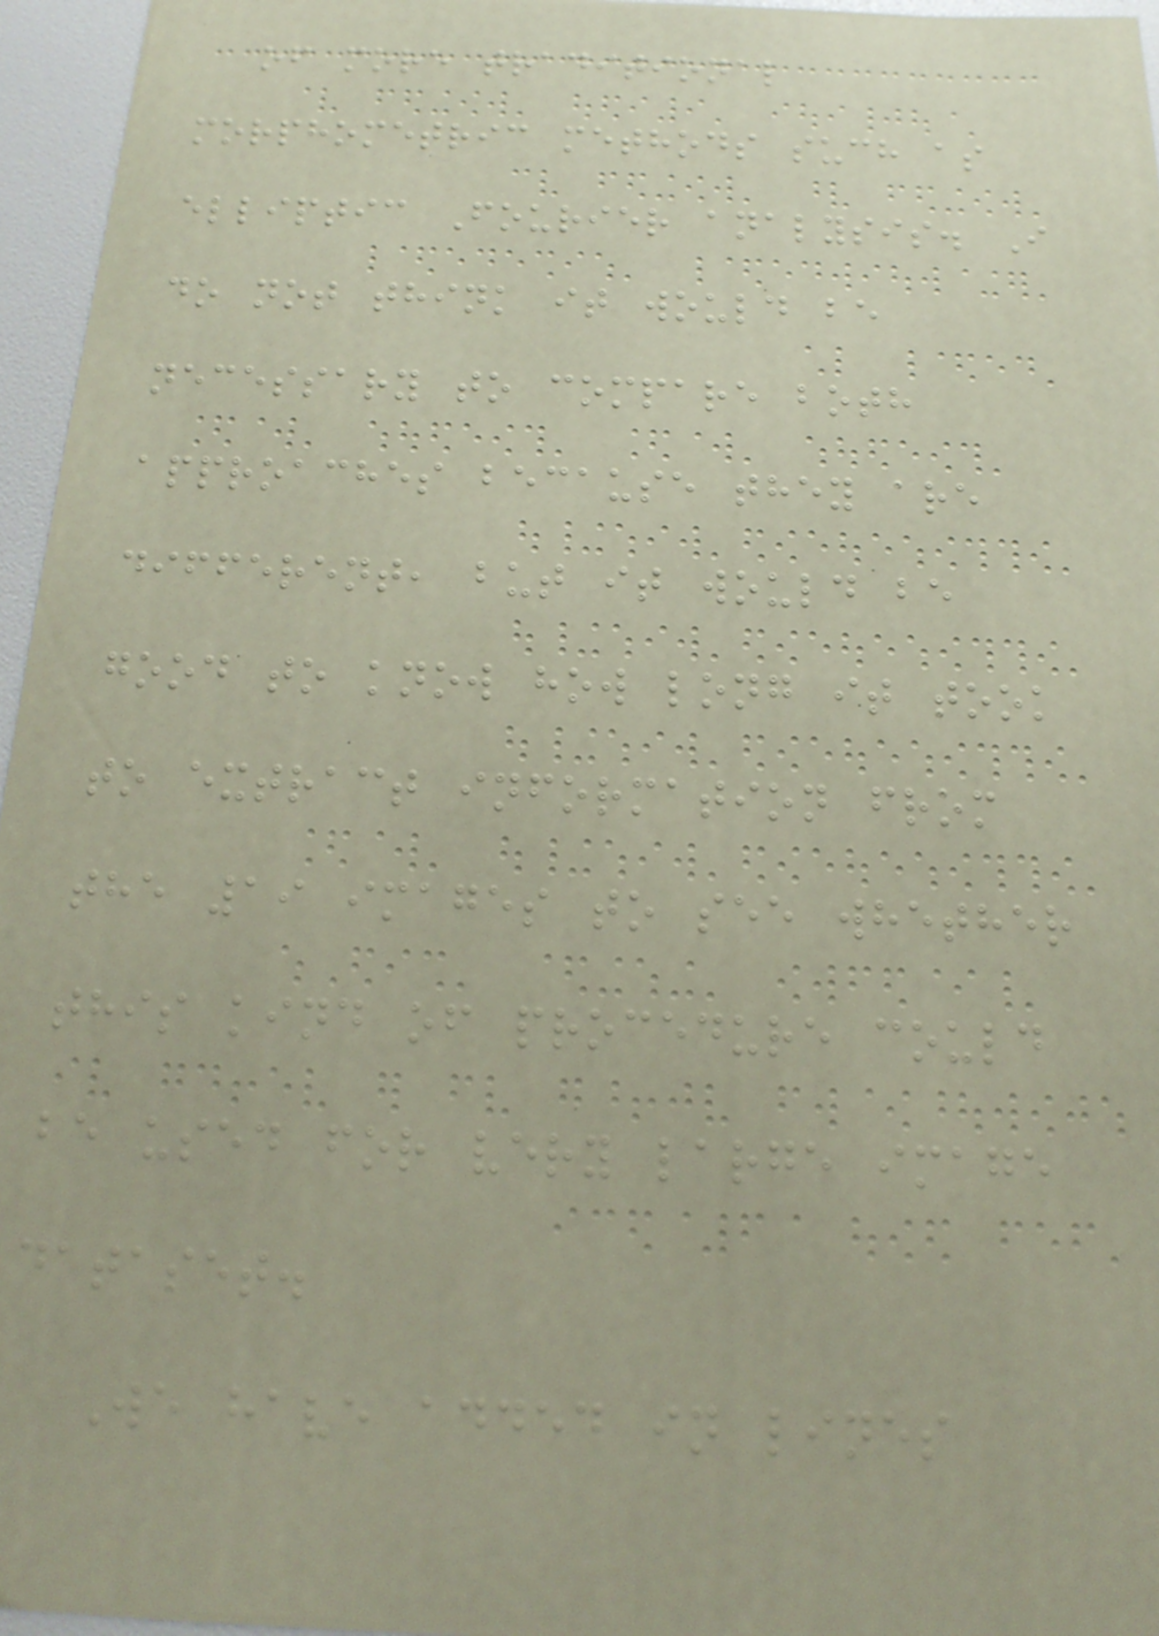of more traditional
morphometric methods such as
elliptic Fourier analysis. I
do not think it would be
necessary to compare both
approaches because they are
different, but it would be
good to know how long it took
to extract information from
the 19 images to see whether
this kind of procedure could
be used for very large image
dataset.
We have added in lines
